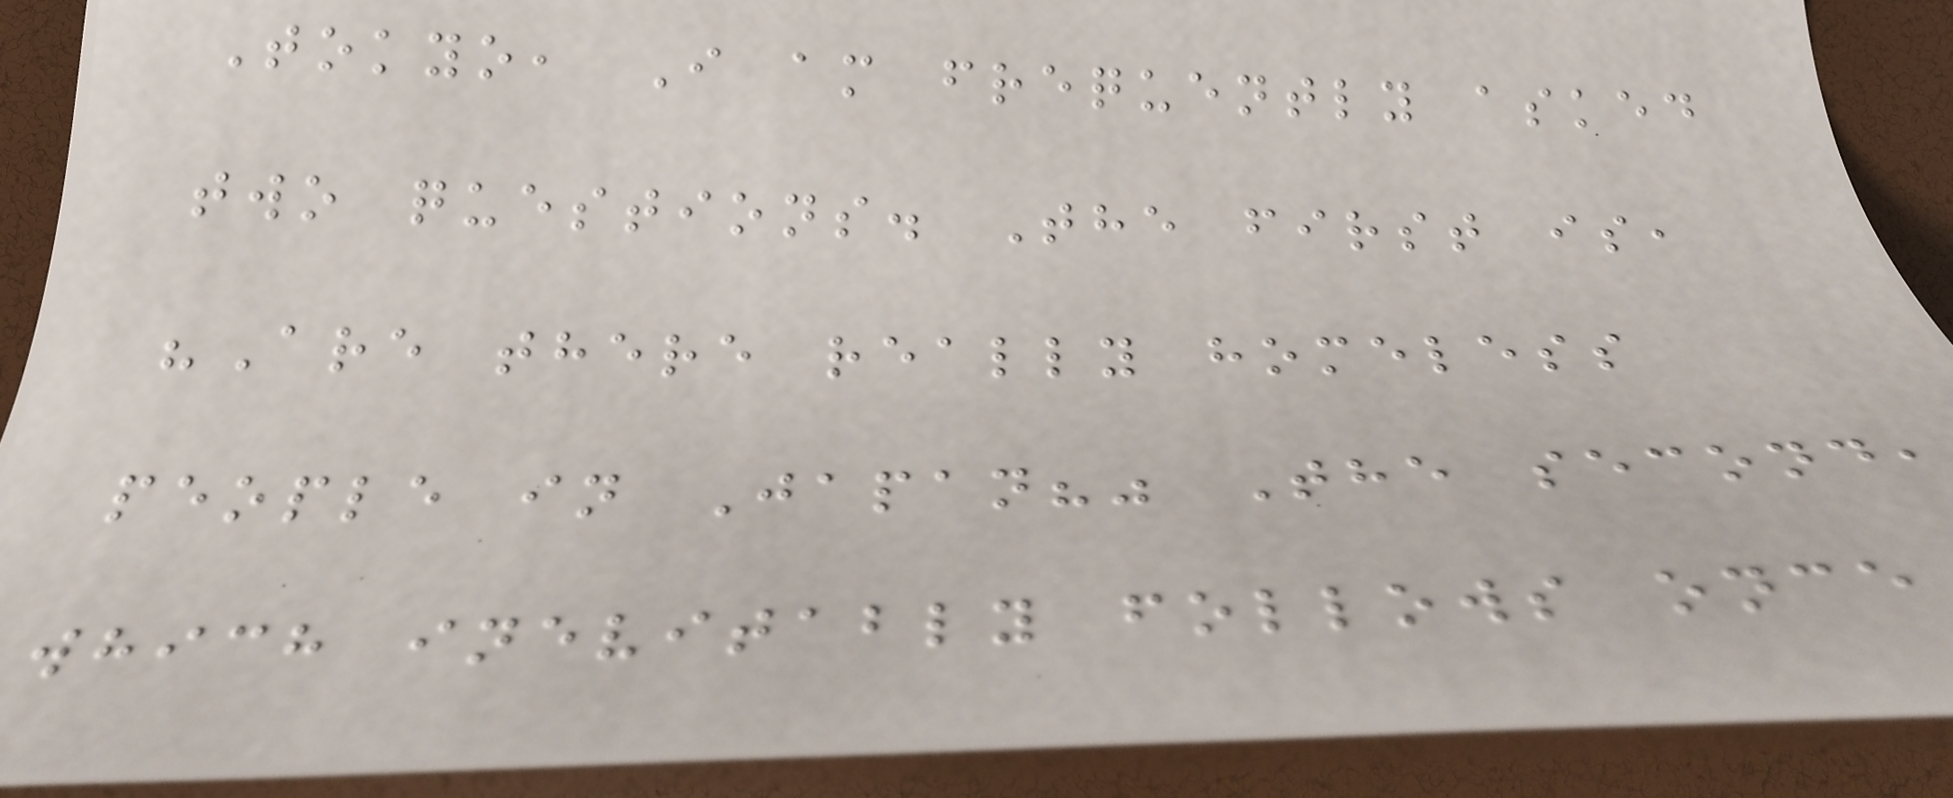Tokyo, I am frequently asked
two questions. The first is,
"Are there really homeless
people in Japan?" The second,
which inevitably follows once
